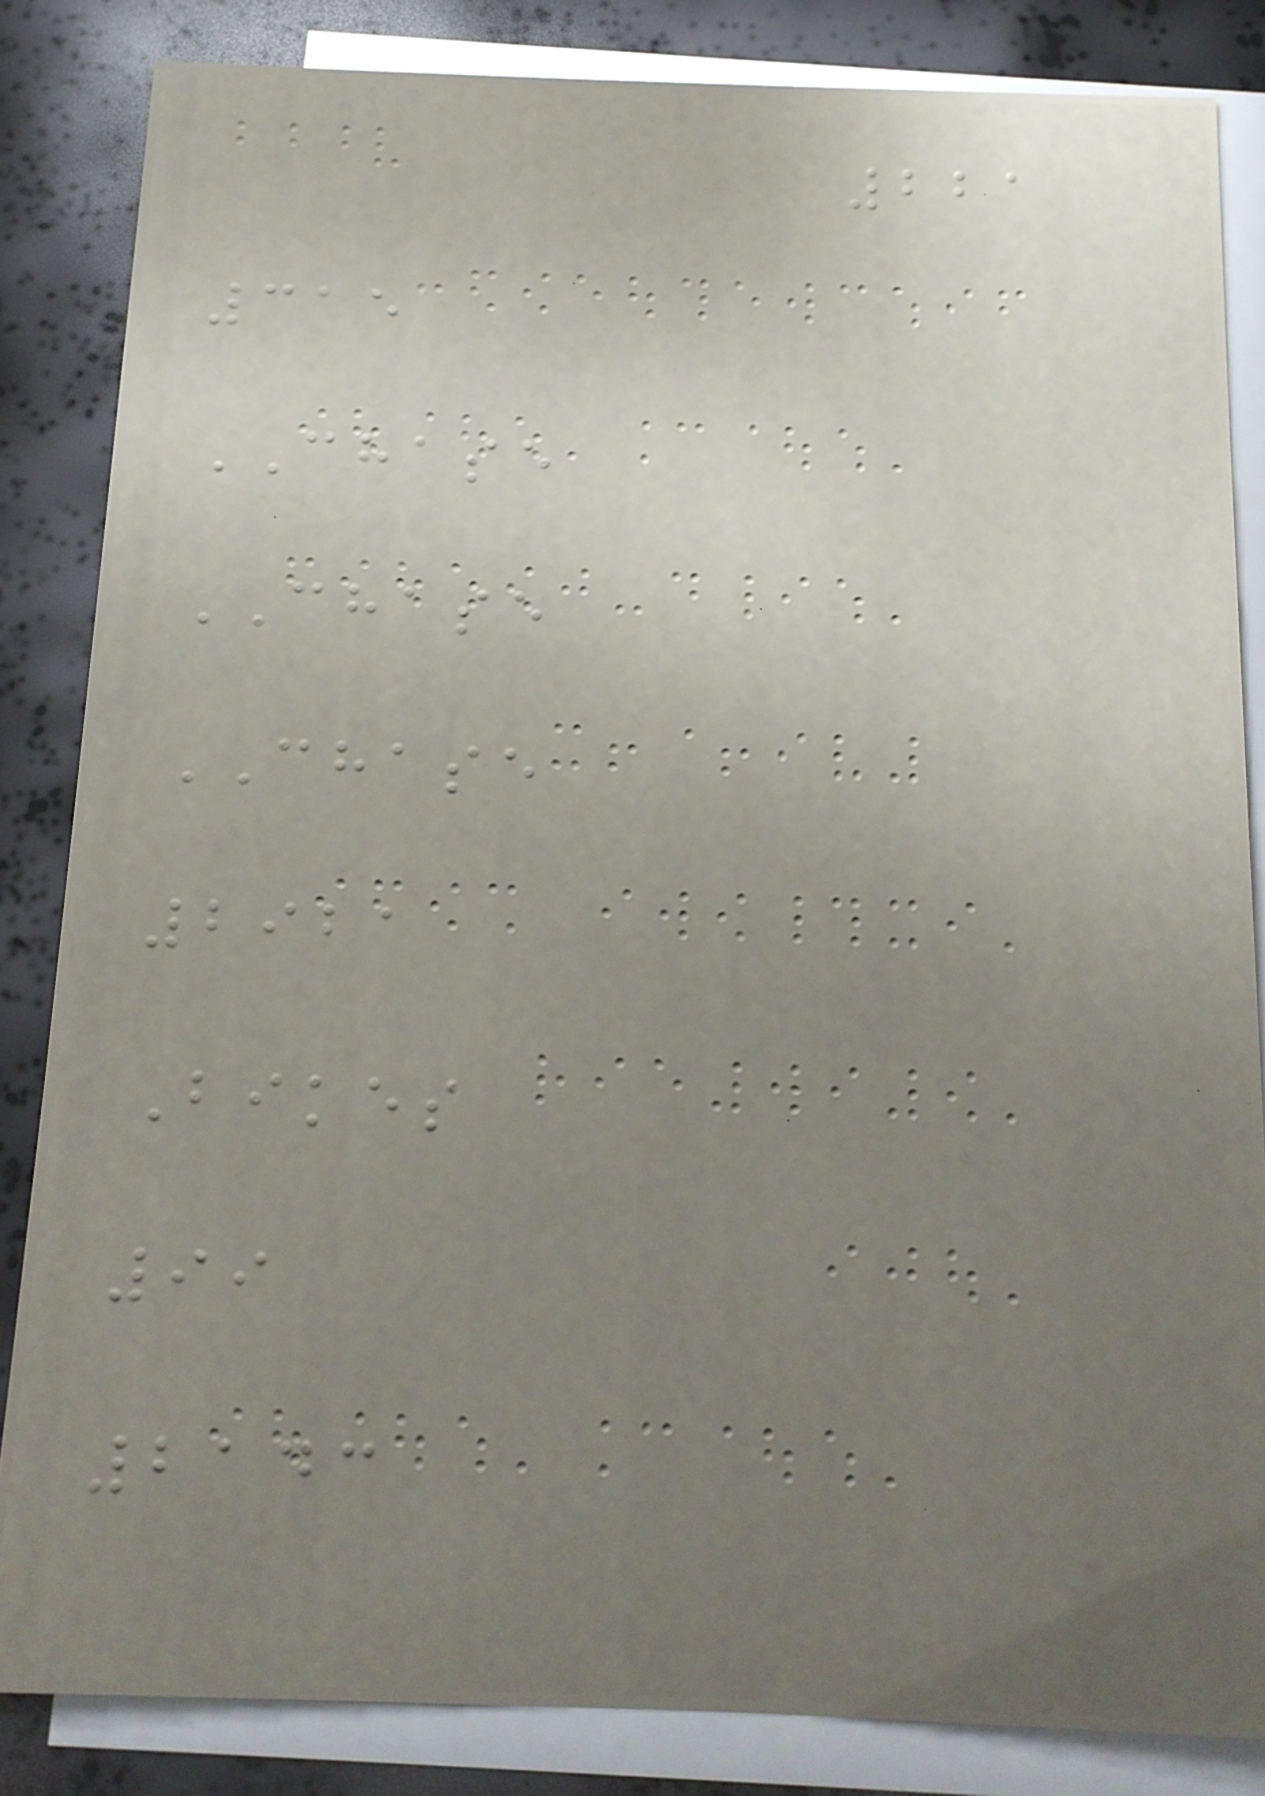221
315
CHASE
CHASE
CHASE
2921
Bikes
99
2143
